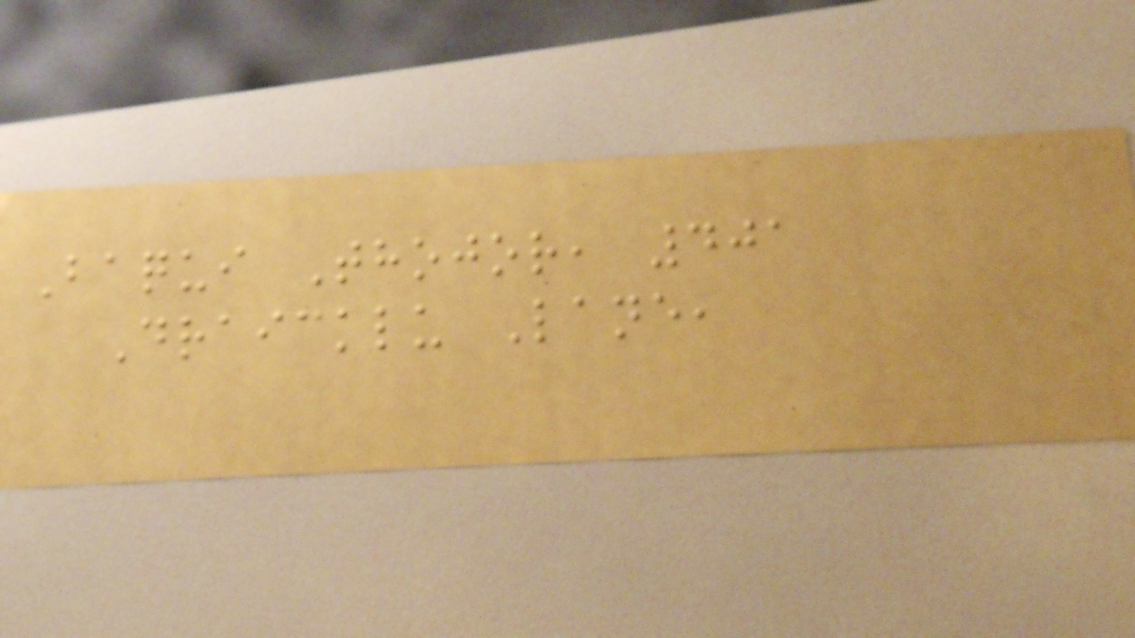Baqui Thojor, 401
Draicklu Lane,
